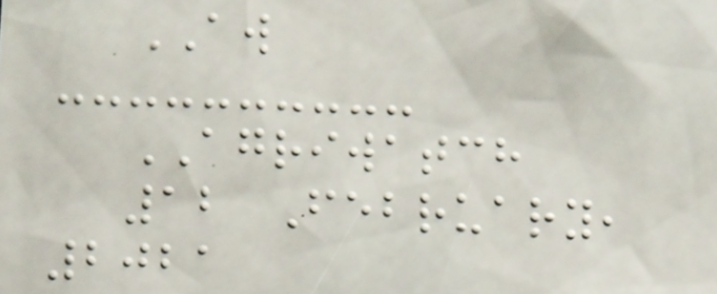AW
AGRIWATCH
12 February,
2021
